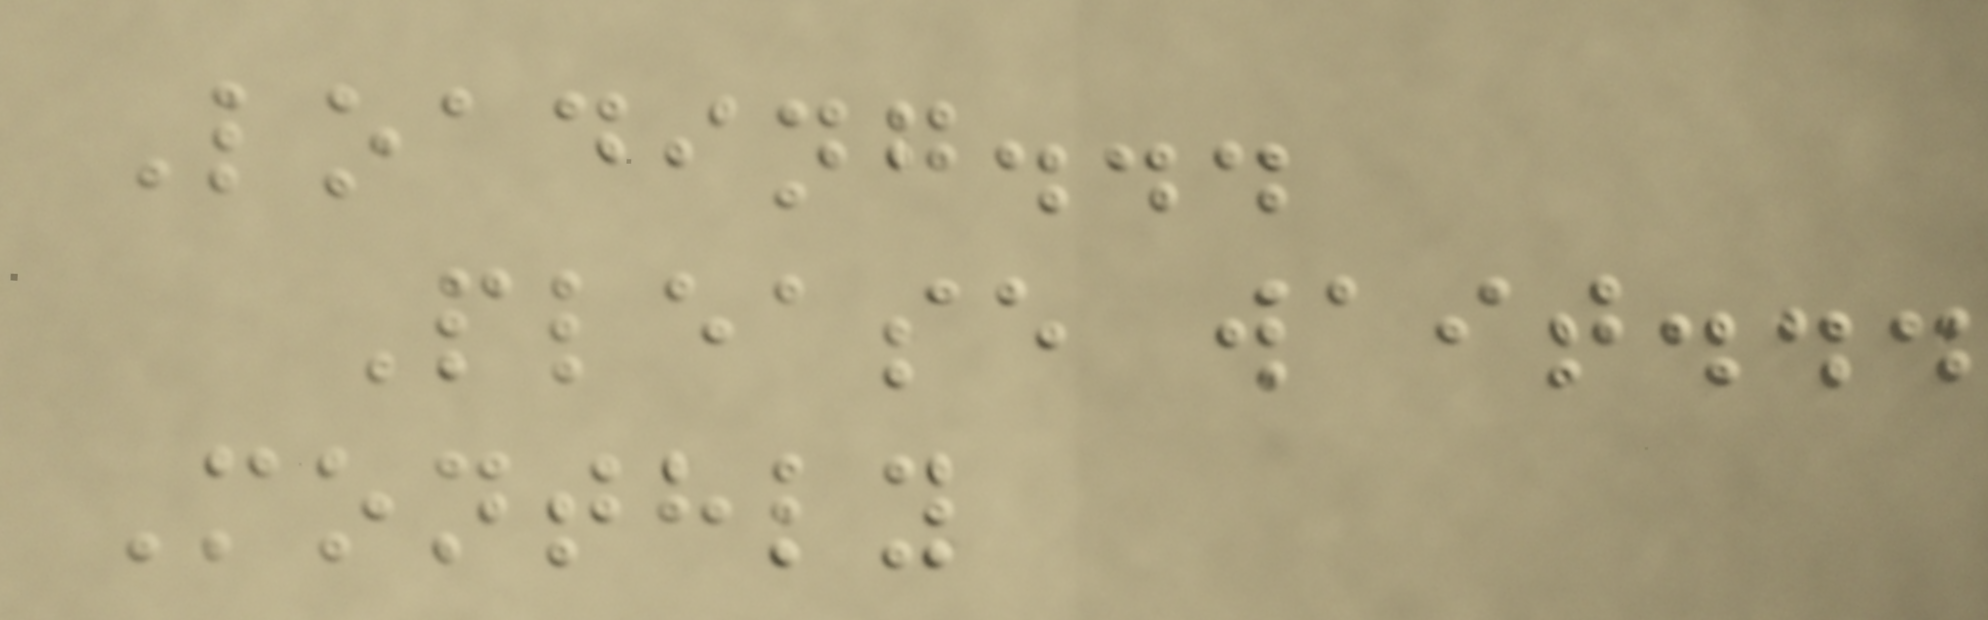Loading...
Please wait...
Monthly
